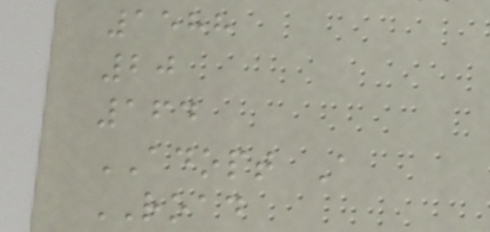1588
20
164
ADOPT A
ROAD
